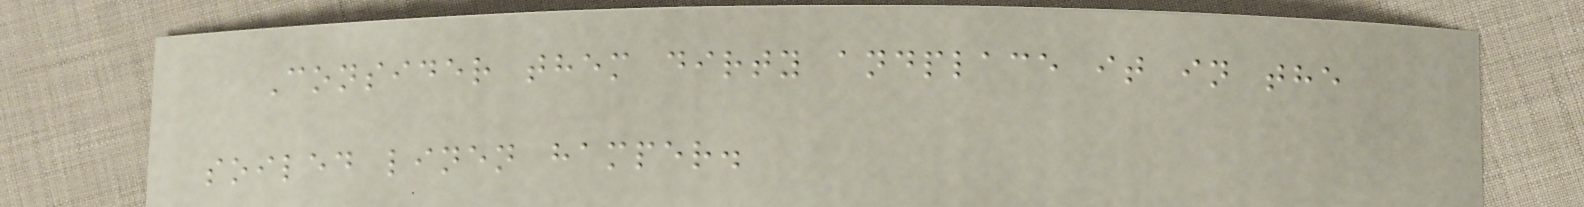Consider them dirty andplace it in the
soiled linen hamper.
